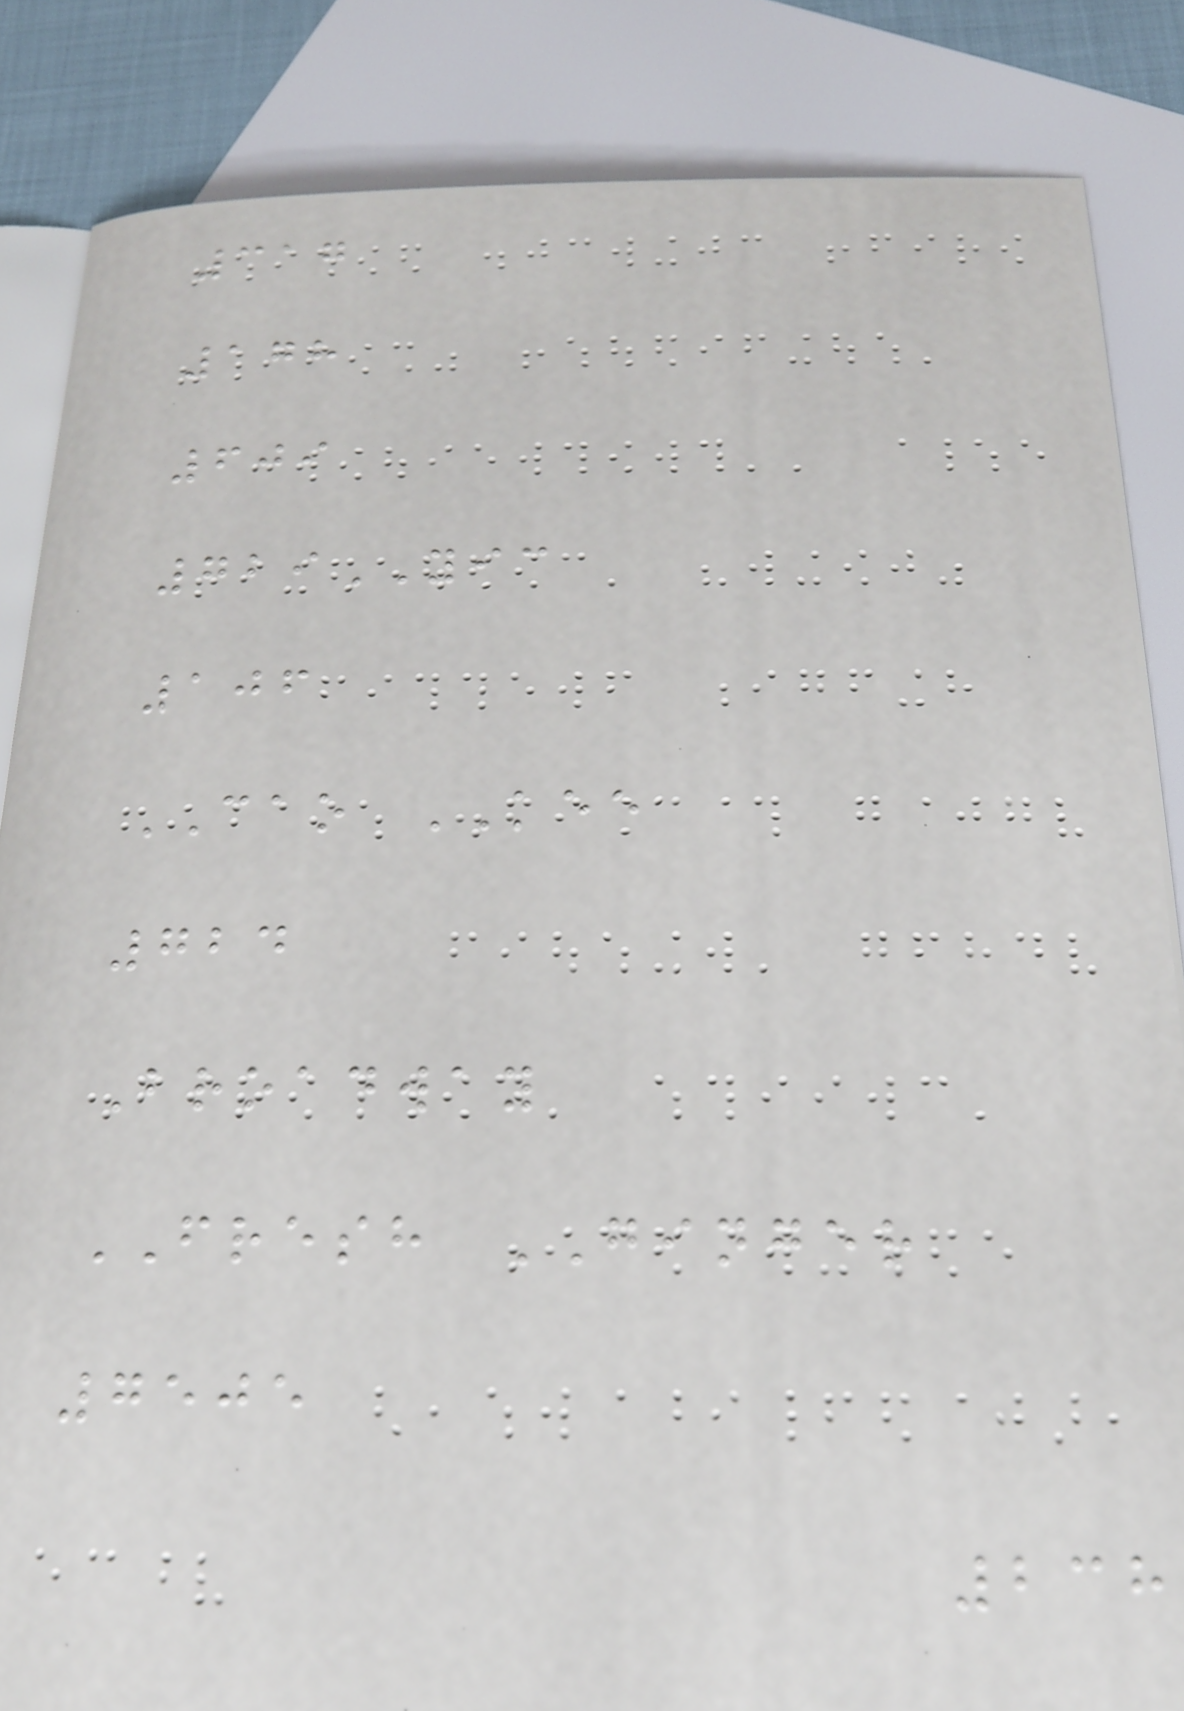317
178
609
729YIC
106
CAO KEE
724
Broadway
FRESH GINGER
7505
238
